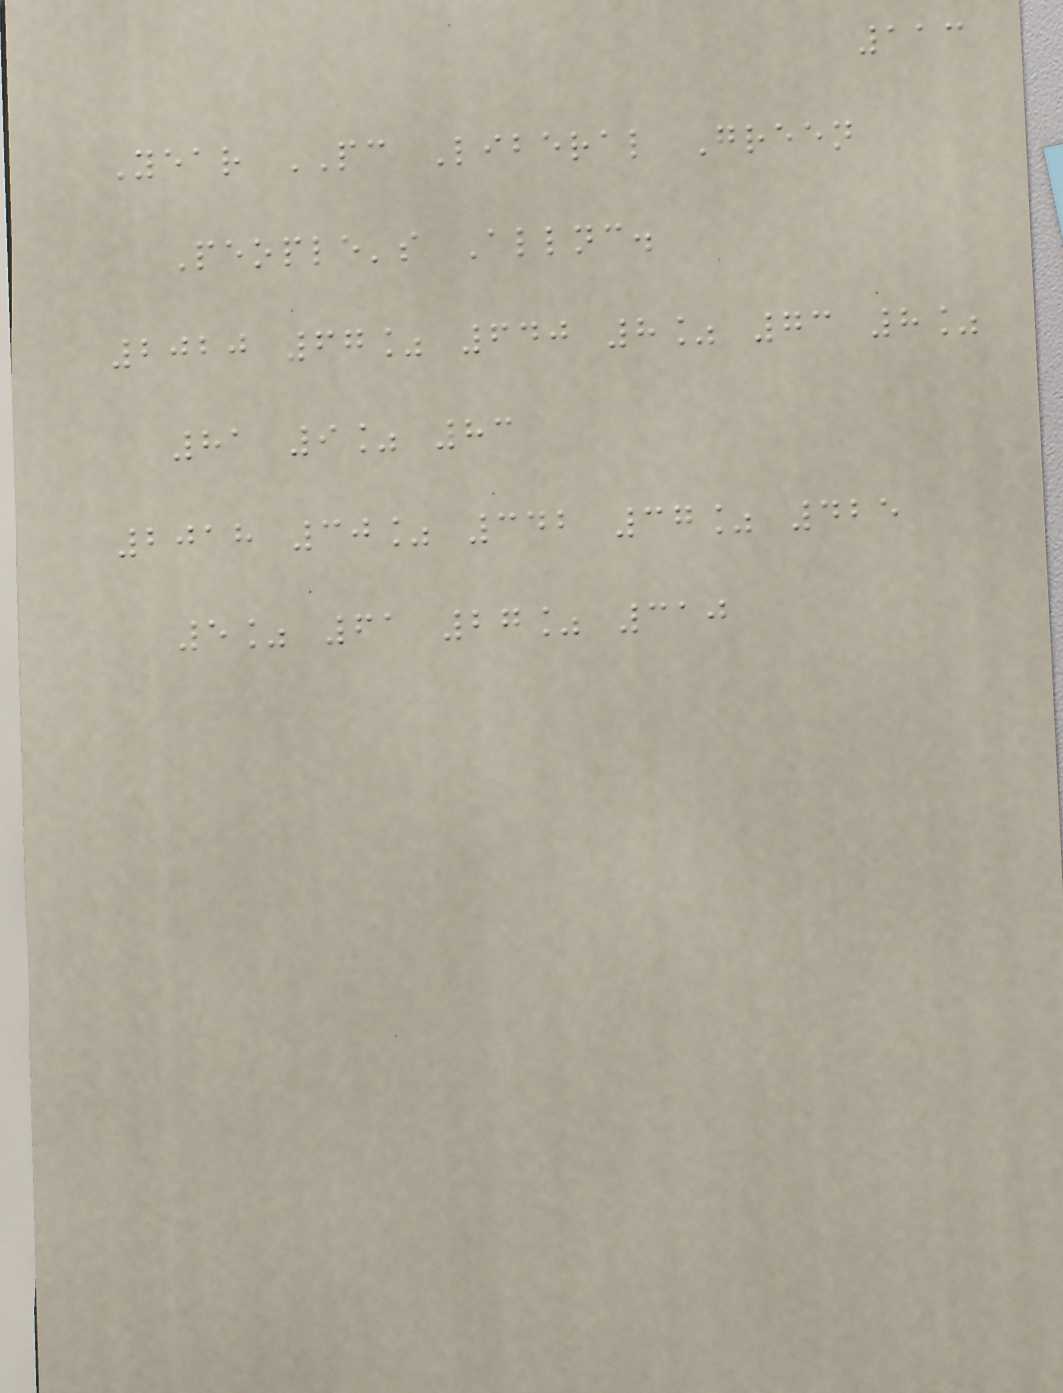113
Year PC Liberal Green
People's Allnc.
2020 67% 640 8% 73 8%
81 9% 83
2018 30% 342 37% 425
5% 61 27% 310
